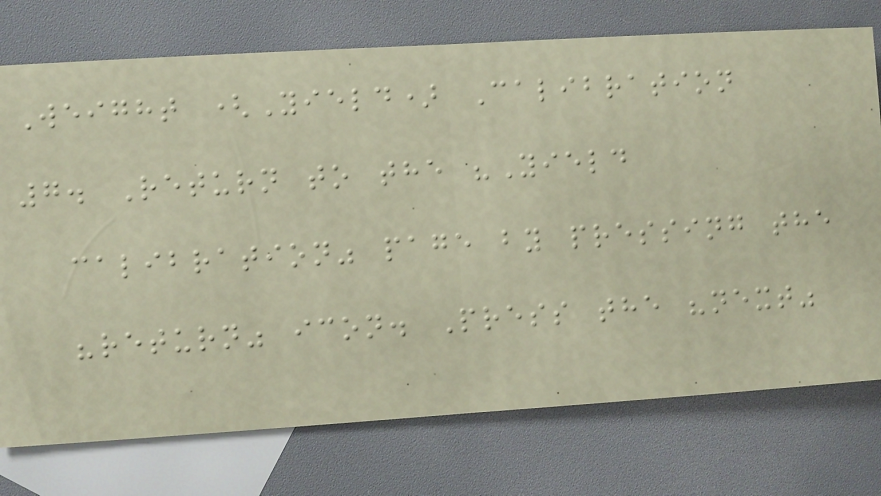Weight (Yield) Calibration
7. Return to the "Yield
calibration" page by pressing the
"return" icon. Press the "next"
